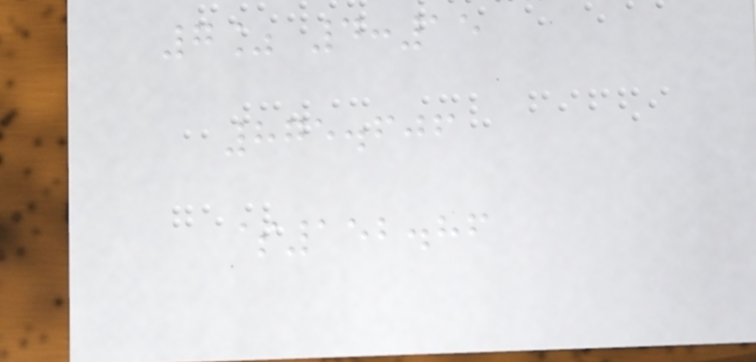7% 4:15
875.606
$152.86
